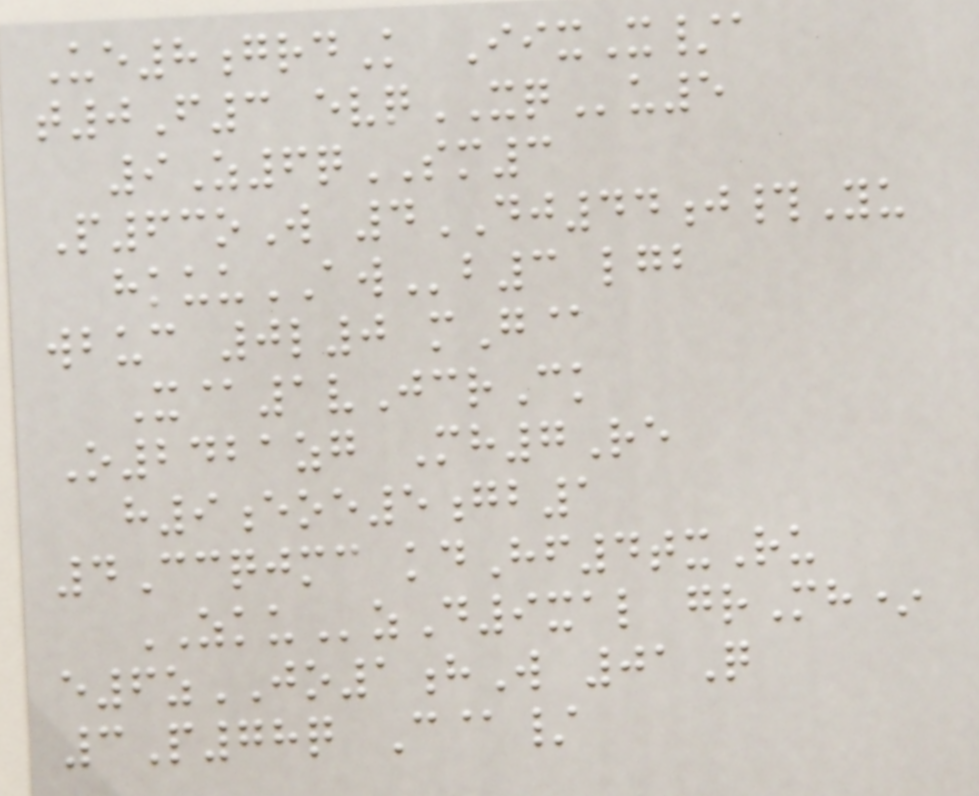Ue8grdK IixX/a
t0F3 evqXQu5
9Z6qSM3
P63oW 4DJ44j#Yu
hkuuAWb3 lgb
wbuc 0l0 mG@
X@1vJcrCk
O2421zg Mh7Re
h9eoe5gb1
4Ccqjmc kdHf4txRu
ZKUzD9xal grMh*
e6zJO1hW 01Q
3P78q C@/
